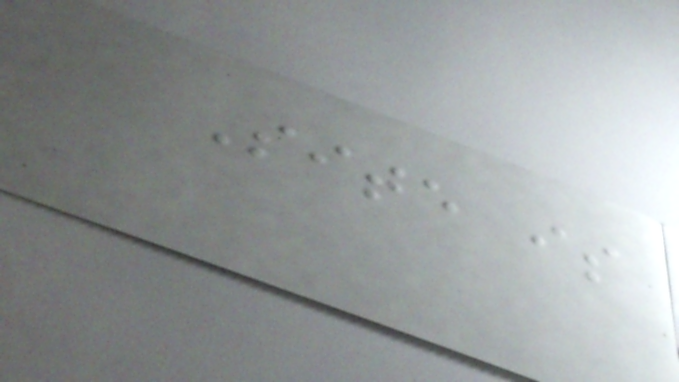Site is
